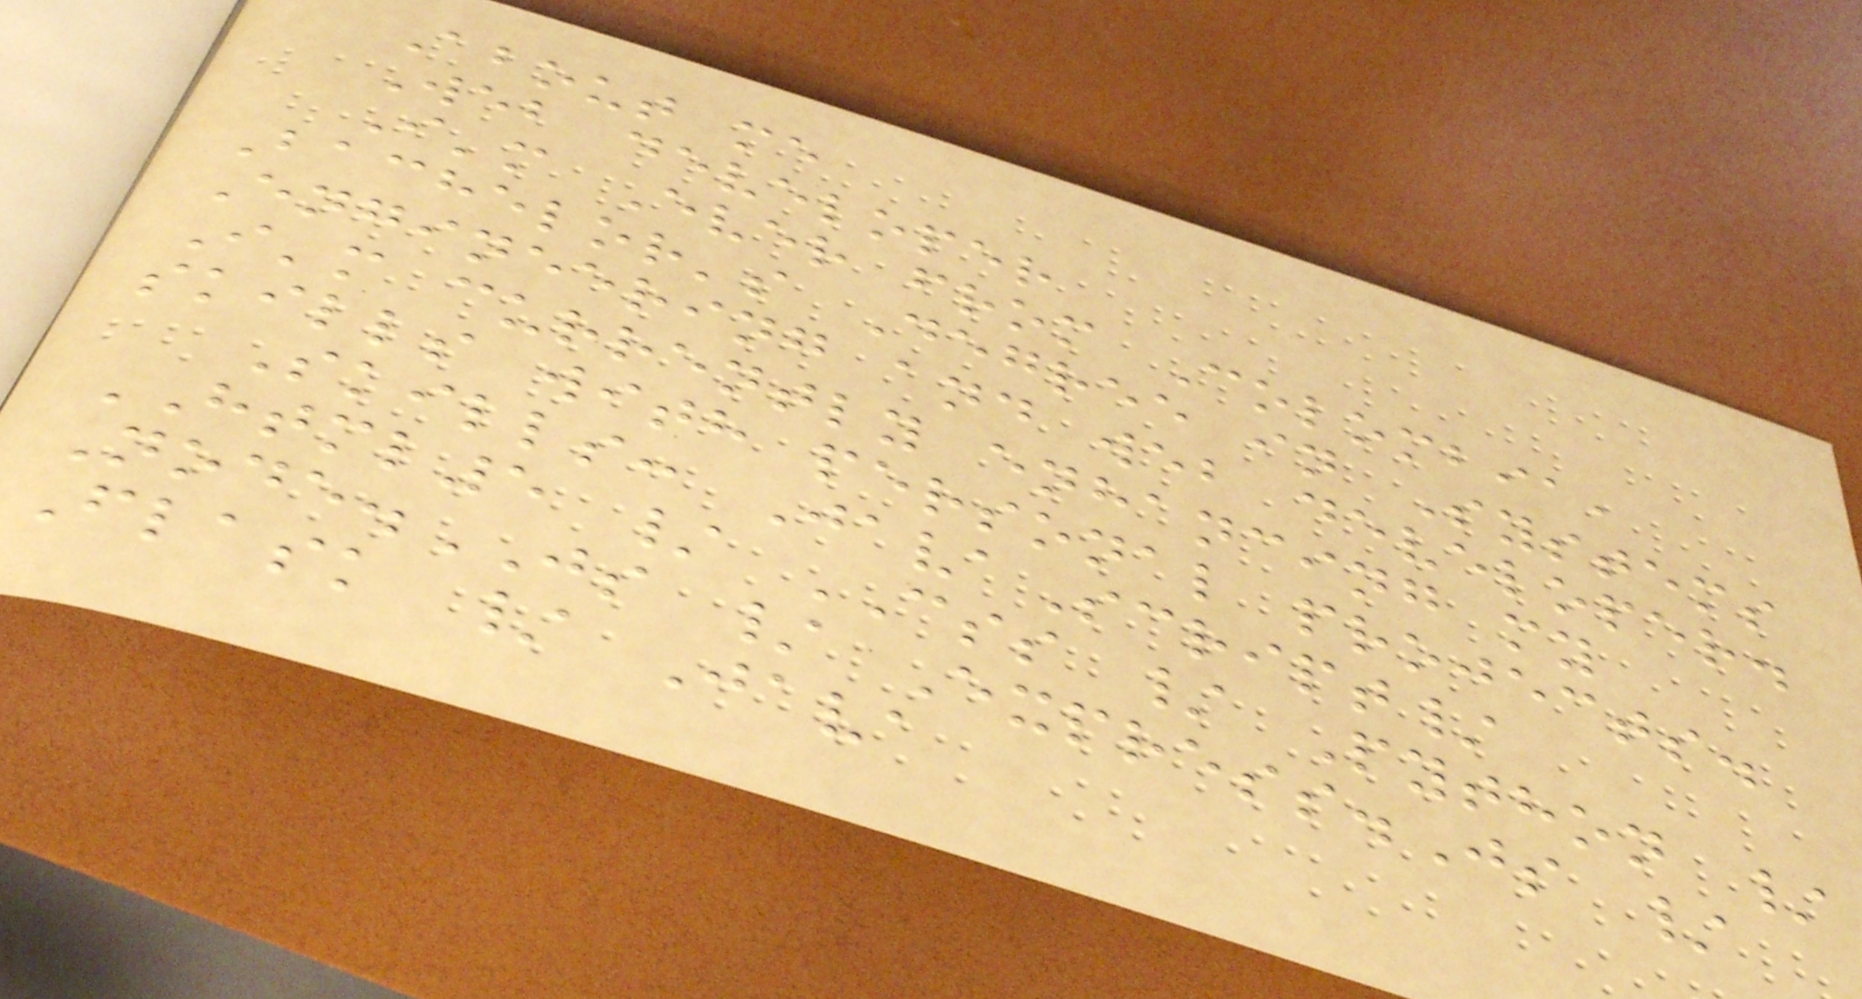About me
Web developer
I'm Ever from Colombia,
Bachelor's Degree in Systems
Engineering and web developer.
I'm currently enhancing my
skills with personal projects.
Skills: JavaScript/
HTML5 / CSS / Python /
Node.JS / Express.Js /
Flask / Java
